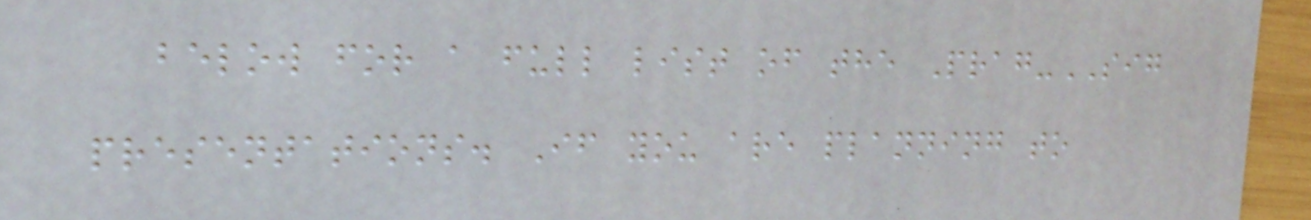below for a full list of the Prag-SIG
presentations. If you are planning to
